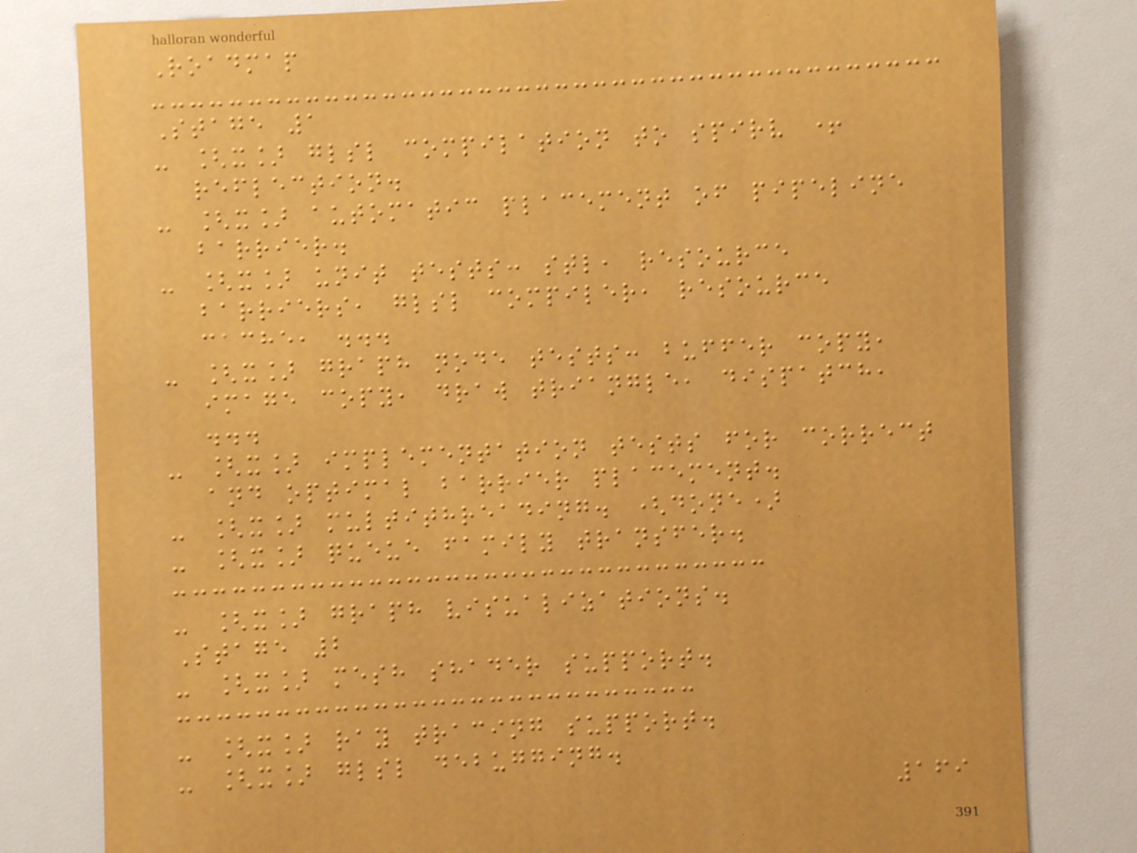Roadmap
Stage 1
- [x] glsl compilation to spirv +
reflection.
- [x] automatic placement of pipeline
barrier.
- [x] unit tests: stl, resource
barriers, glsl compiler, resource
cache, ...
- [x] graph node tests: buffer copy,
image copy, draw triangle, dispatch,
...
- [x] implementation tests for correct
and optimal barrier placement.
- [x] multithreading. (done)
- [x] queue family transfer.
- [x] graph visualizations.
Stage 2
- [x] mesh shader support.
- [x] ray tracing support.
- [x] glsl debugging.
169
